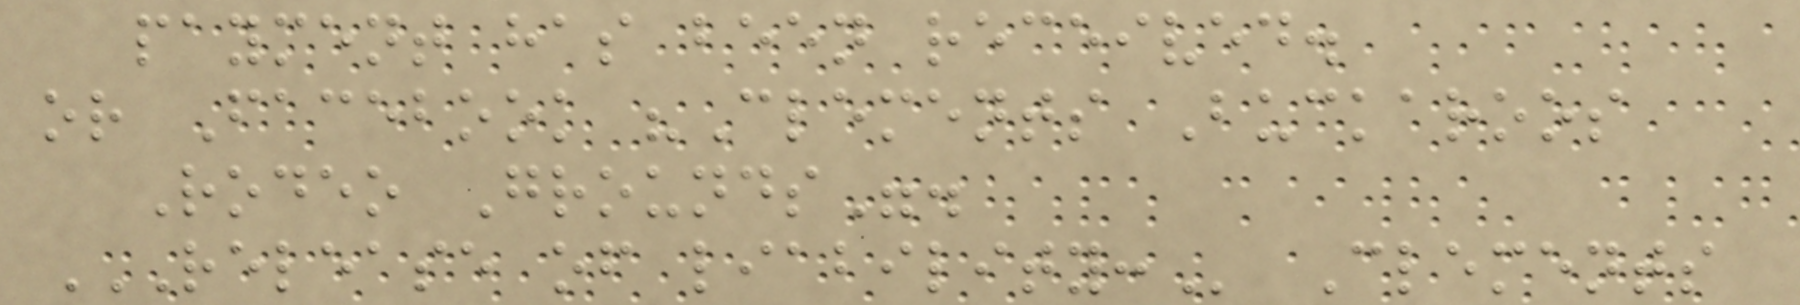payment has been received.
or Facebook "Clements Buckaroos
Rodeo Grounds".
RELEASE OF LIABILITY: Clements
